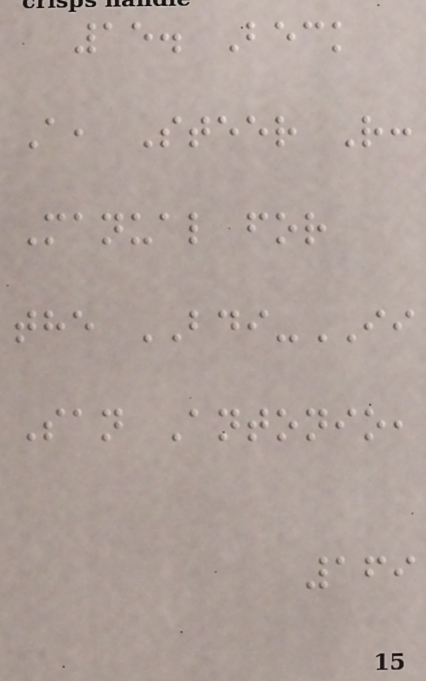15. Beck
A, Steer R:
Manual for
the BDI-II
San Antonio,
169
